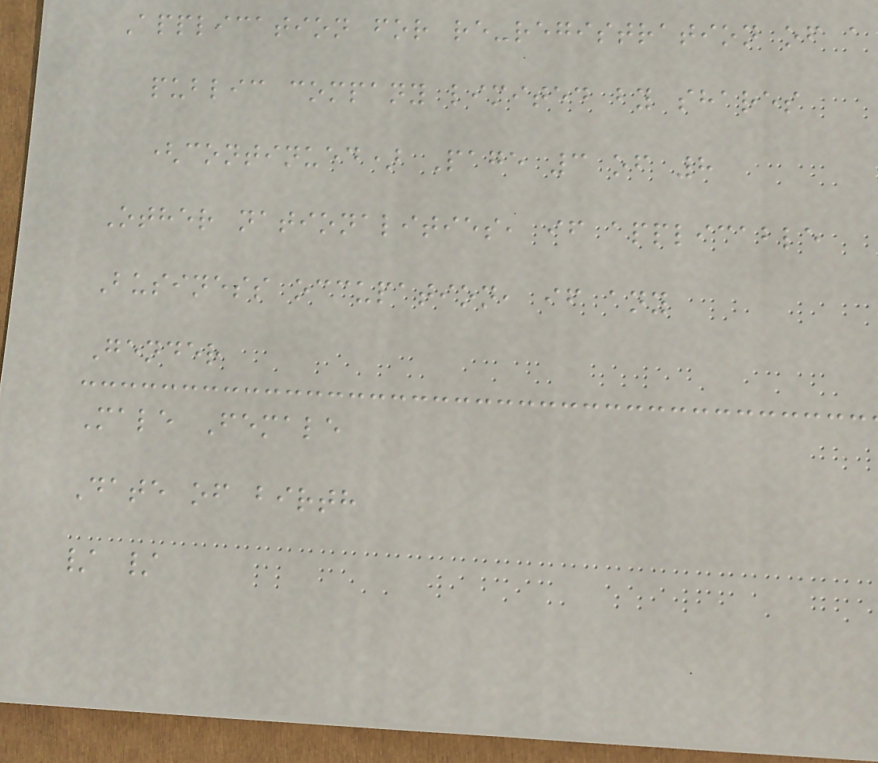Application for re-registration of a
public company limited by shares
(continued) Page 3 of 8
Other nationalities, if applicable
Business occupation, if any
Gender
Male Female
Date of birth
/ /
